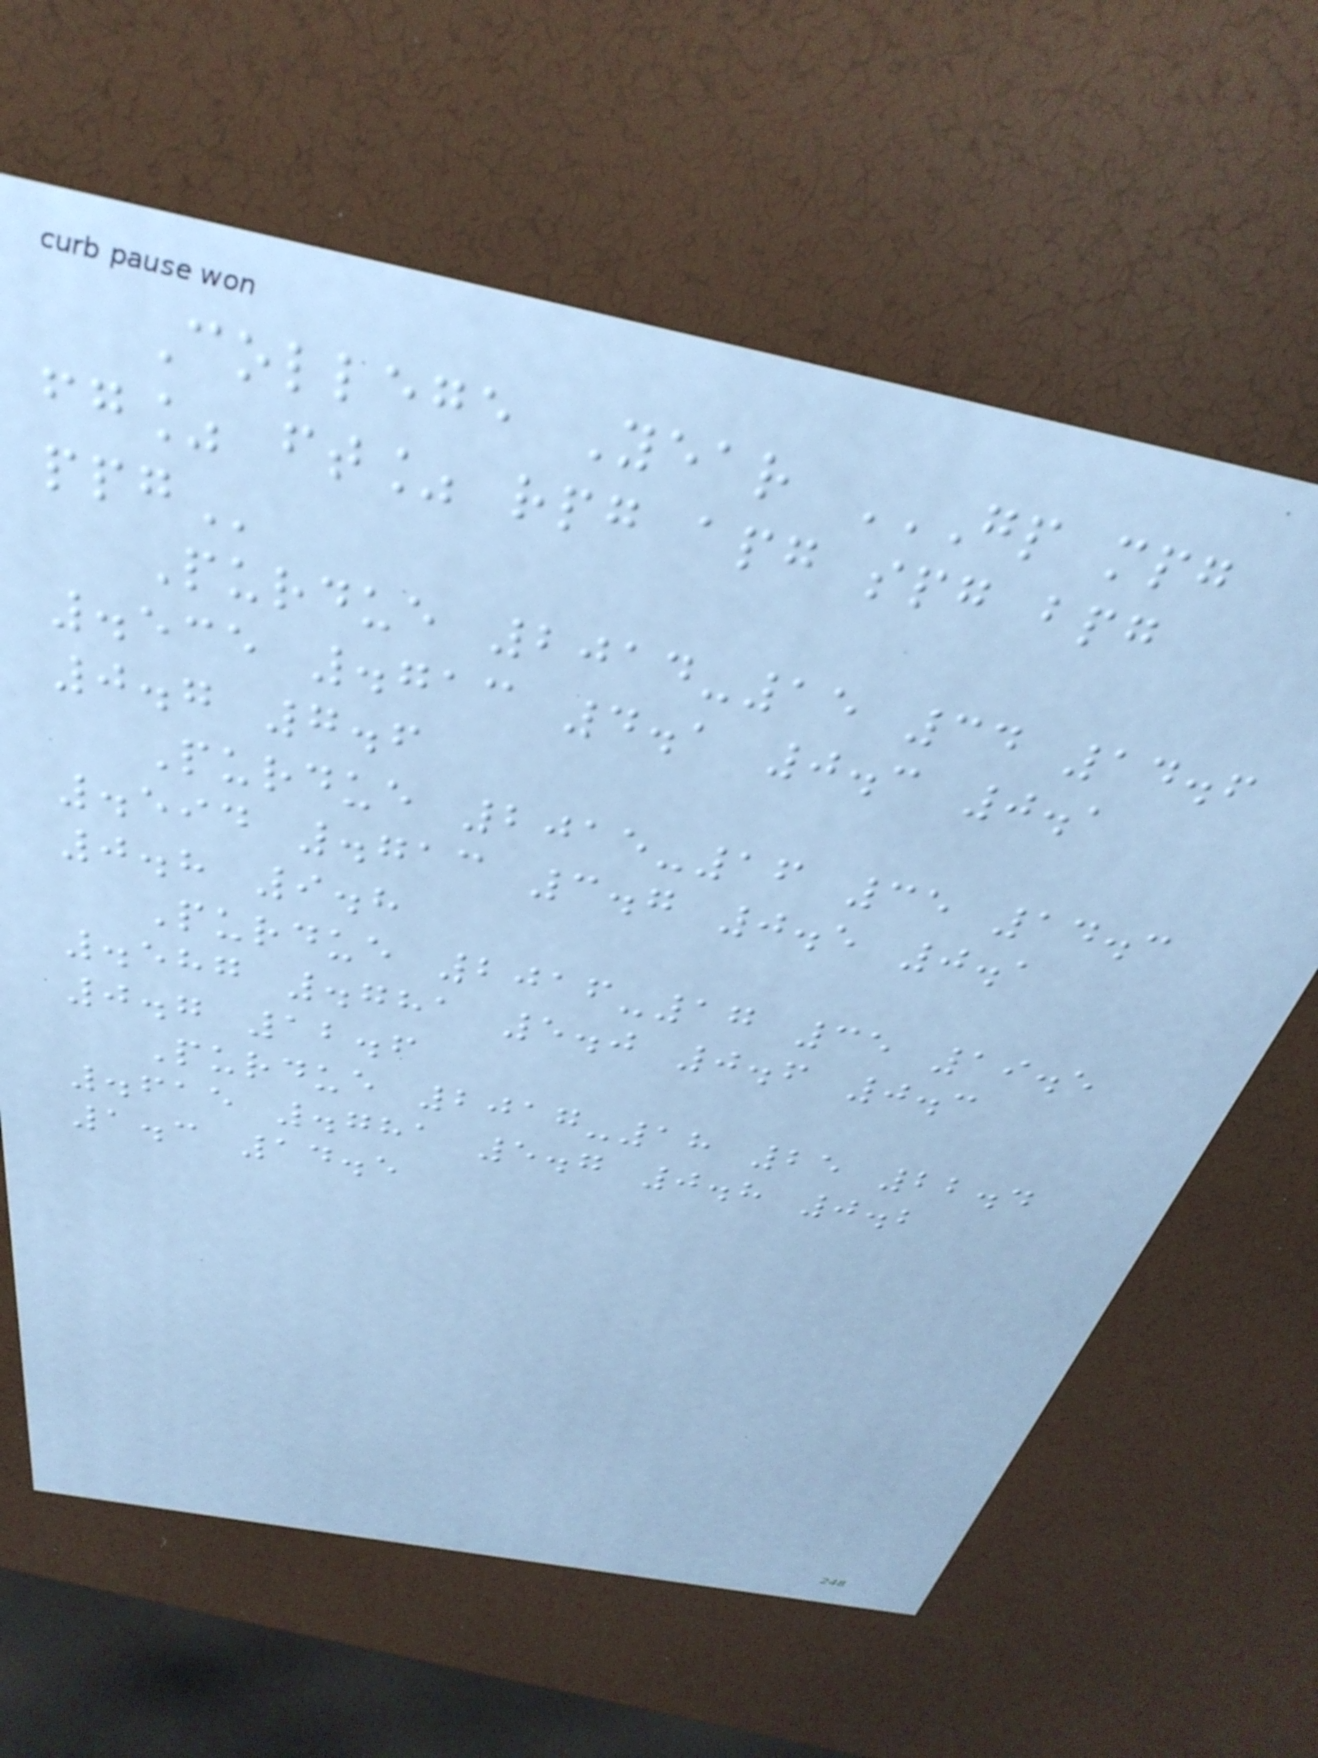College Year GP MPG
FG% FT% RPG APG SPG BPG
PPG
Purdue 2014-15 34 14.6
.535 .713 4.1 0.3 0.1
0.7 7.6
Purdue 2015-16 35 14.3
.594 .713 3.7 0.5 0.1
0.8 9.8
Purdue 2016-17 35 19.5
.587 .781 5.0 0.6 0.3
0.7 12.6
Purdue 2017-18 25 22.4
.615 .781 5.7 0.8 0.2
1.3 14.5
